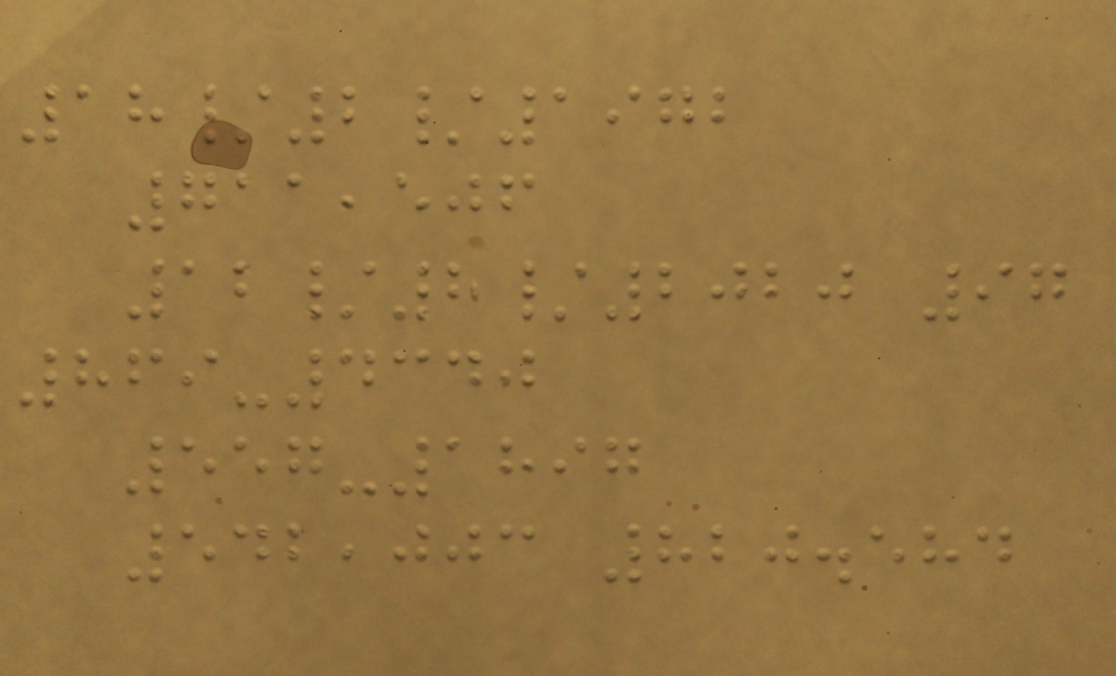18/2/1972
711,506
12/8/2020 97
869-4340
557-1897
542,003 820.584
